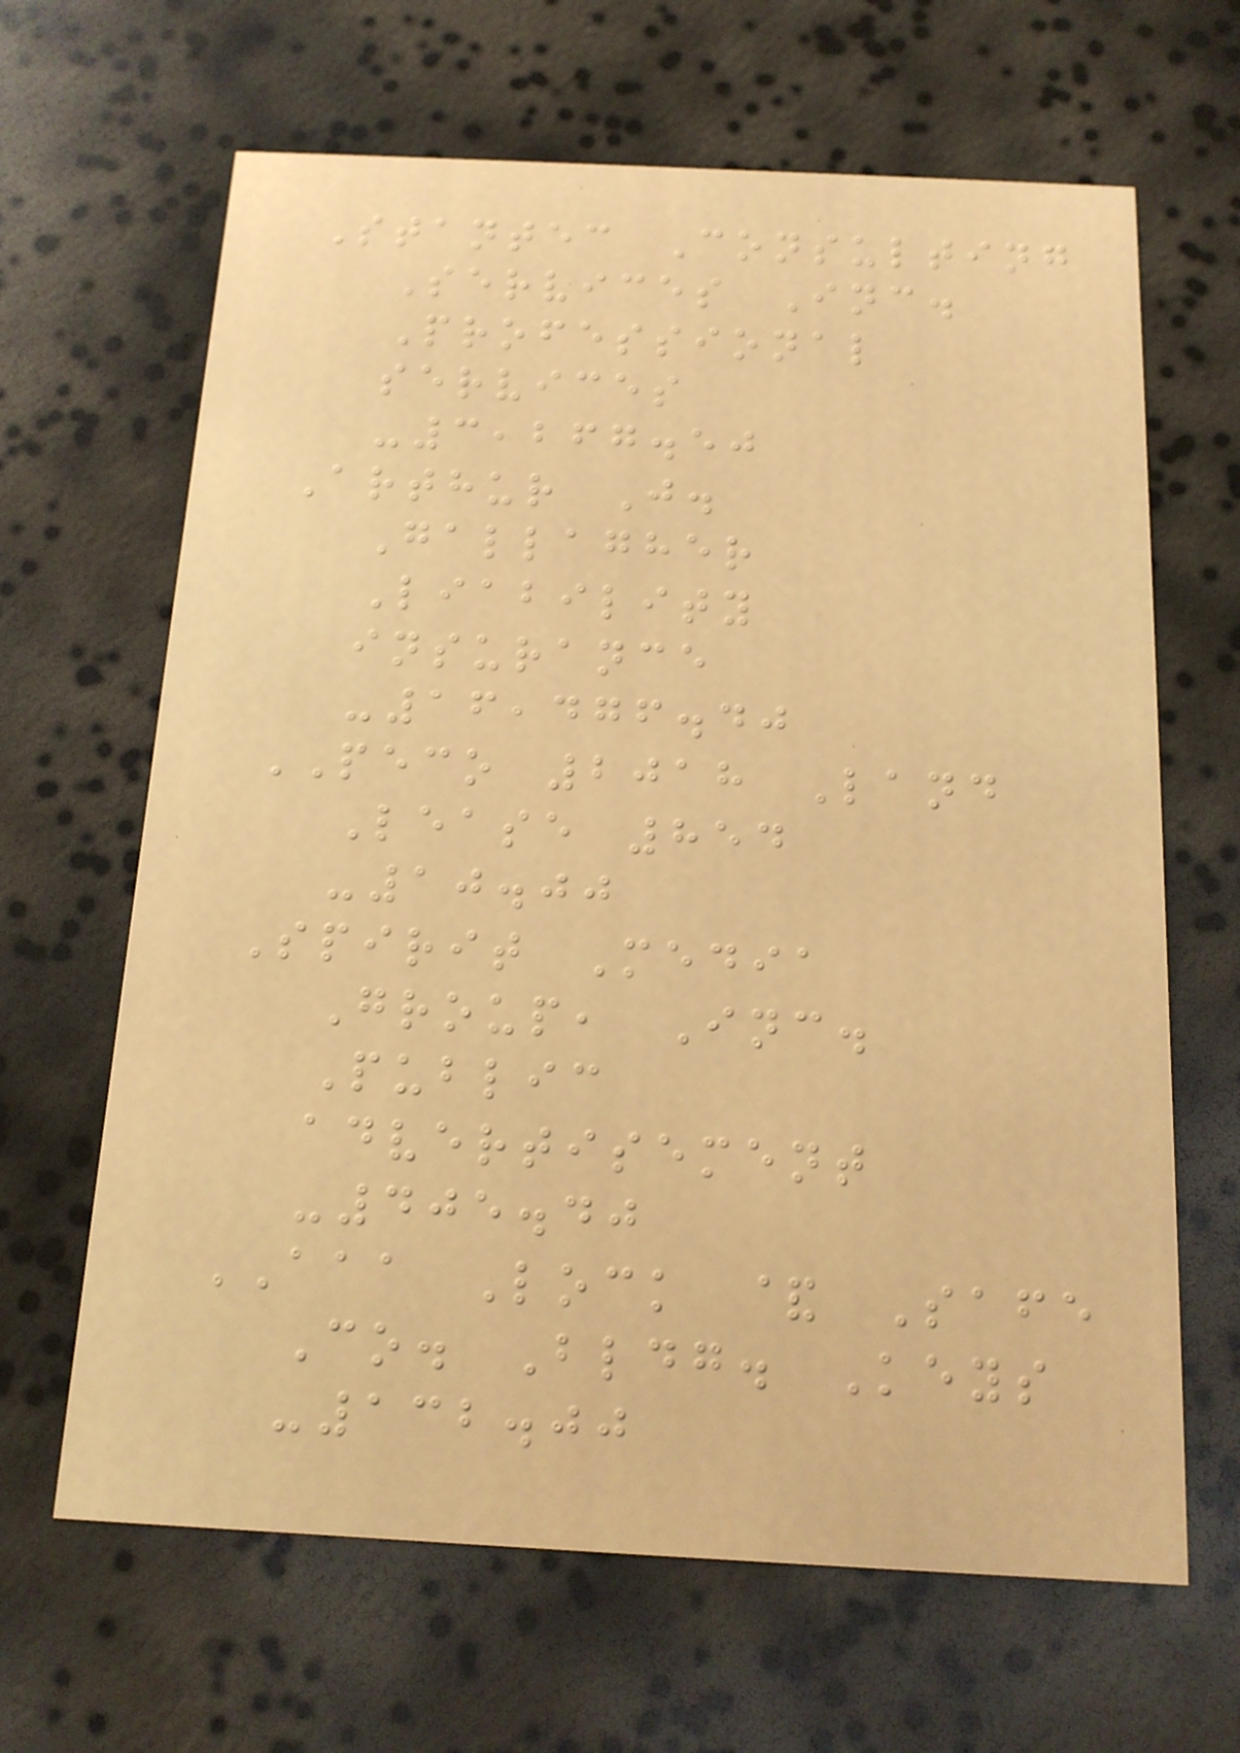Stantec Consulting
Services Inc.
Professional
services
-3,267.50
Arthur J.
Gallagher
Liability
insurance
-16,476.40
PECO 2018 Land
Lease 854
-10.00
Spirit Media
Group, Inc.
Public
advertisement
-405.40
AAA Lock & Safe
Co. Bldg. Keys
-132.00
